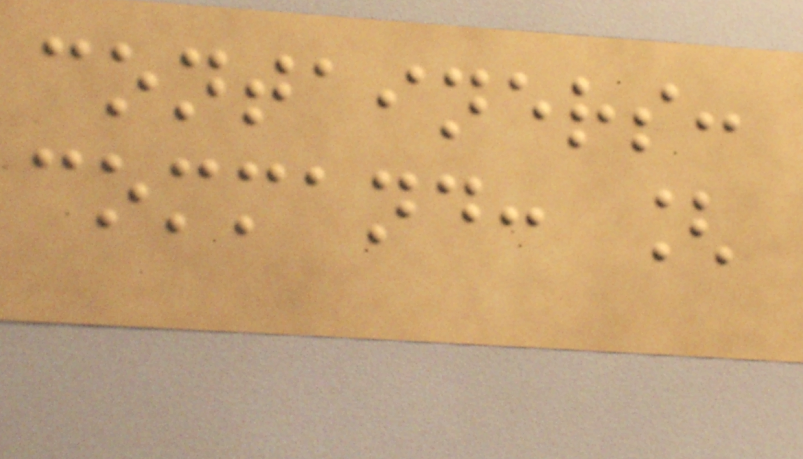containers:
command: [
